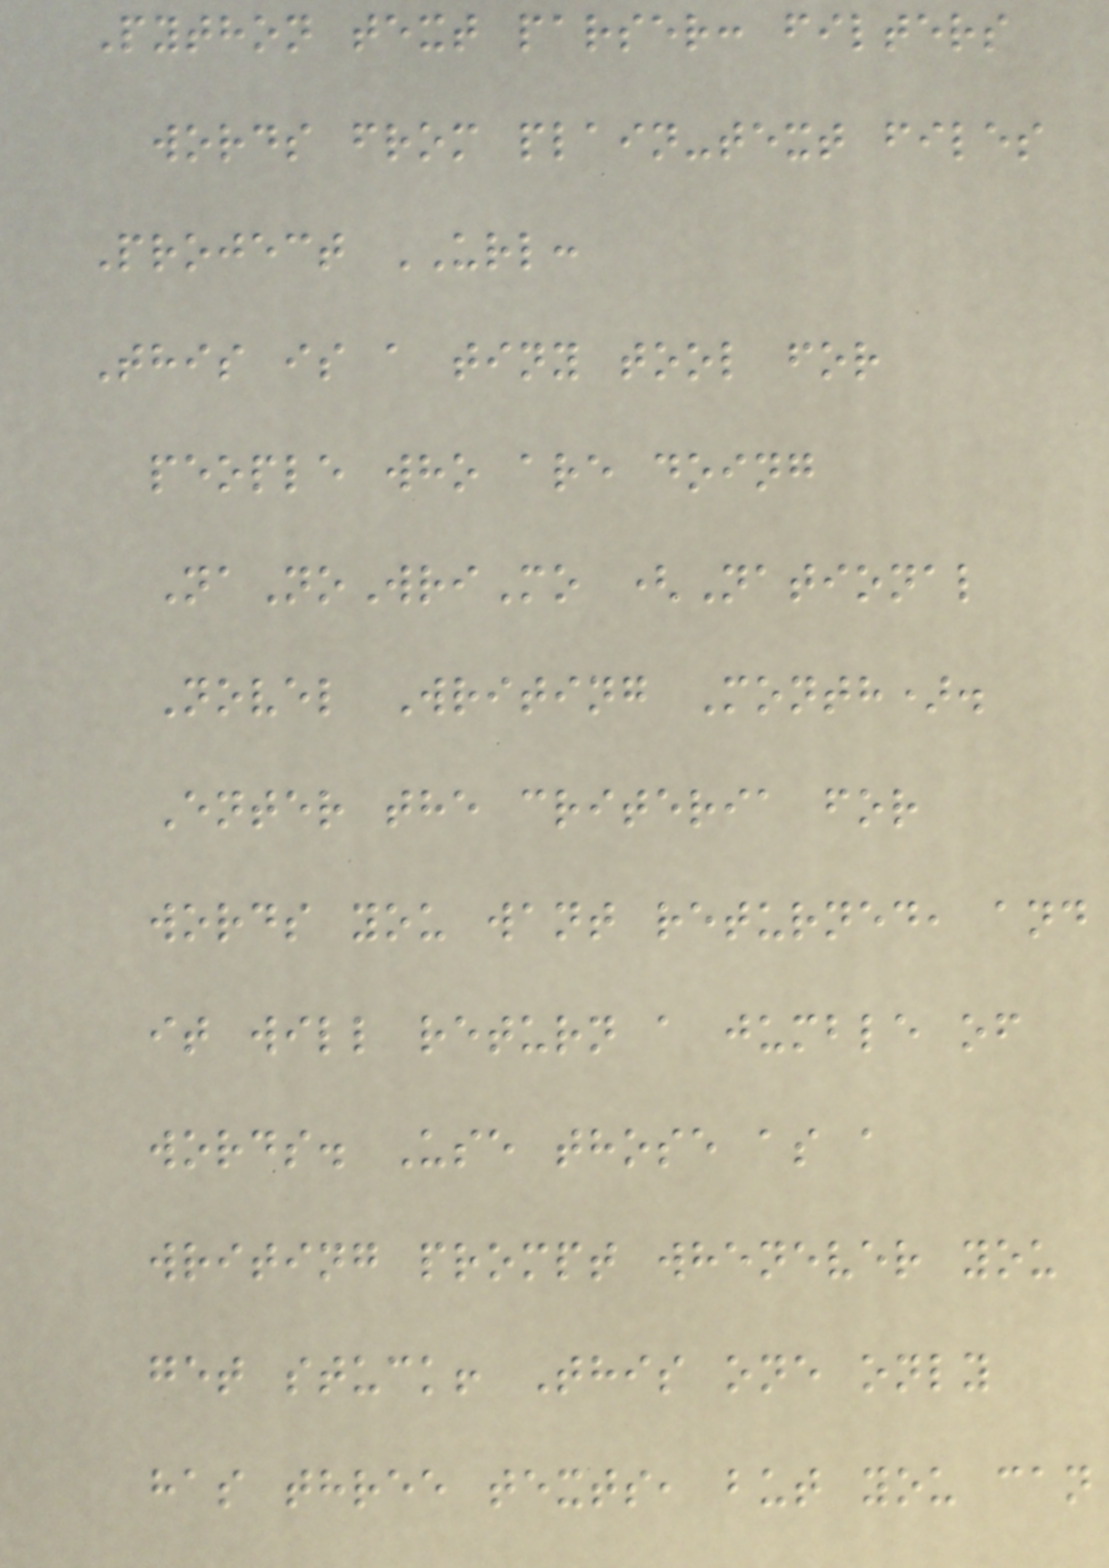Python text parser: filters
words from plain-text files
Project URL:
This is a tiny tool for
people who are doing
NaNoWriMo (National
Novel Writing Month).
Enter the criteria for
words you want returned, and
it will return a jumble of
words. Use those as a
writing prompt whenever you
get stuck! This one only
has three texts, but you can
